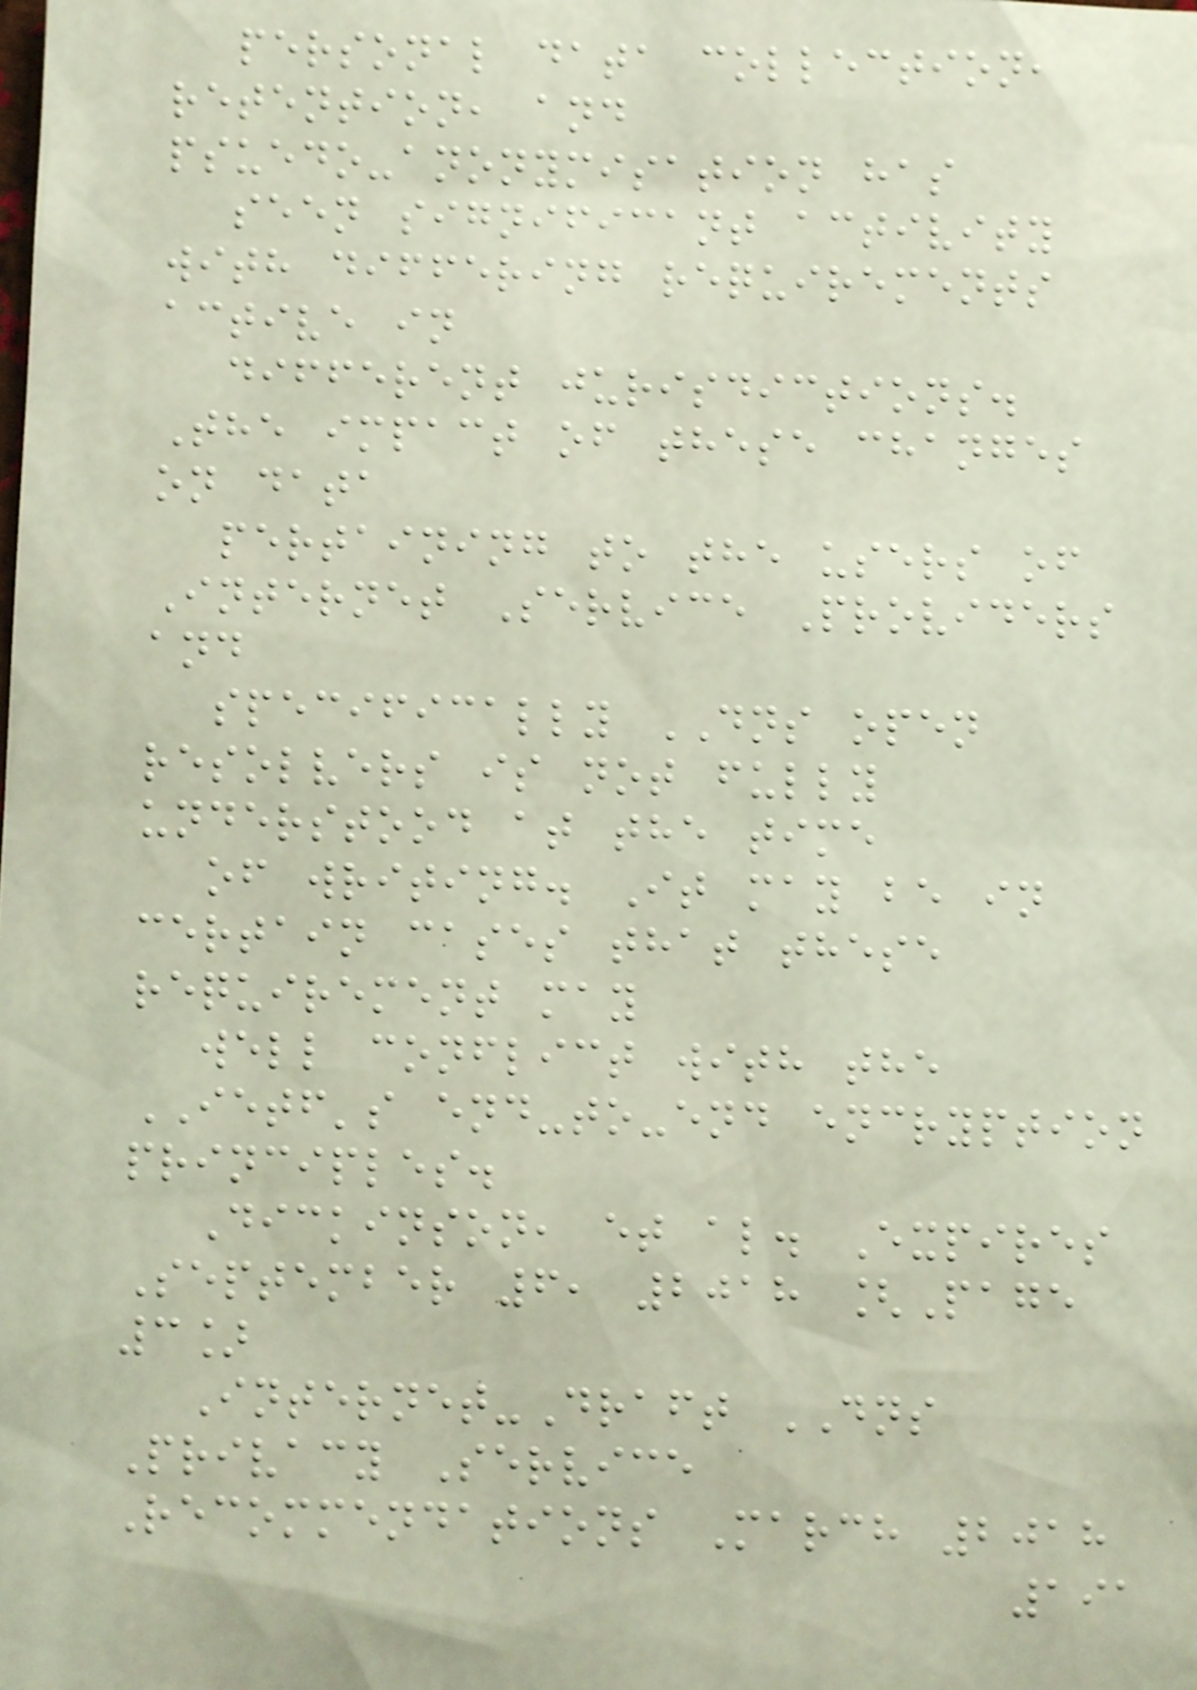personal data collection,
retention, and
psuedo-anonymisation has
seen significant activity
with differing requirements
active in
different jurisdictions.
The impact of these changes
on data
pertaining to the users of
Internet Service Providers
and
specifically DNS open
resolvers is not fully
understood at the time
of writing. It may be in
certain cases that these
requirement may
well conflict with the
IETF's end-to-end encryption
principles.
Dickinson, et al. Expires
September 6, 2018 [Page
3]
Internet-Draft DNS
Privacy Service
Recommendations March 2018
191
